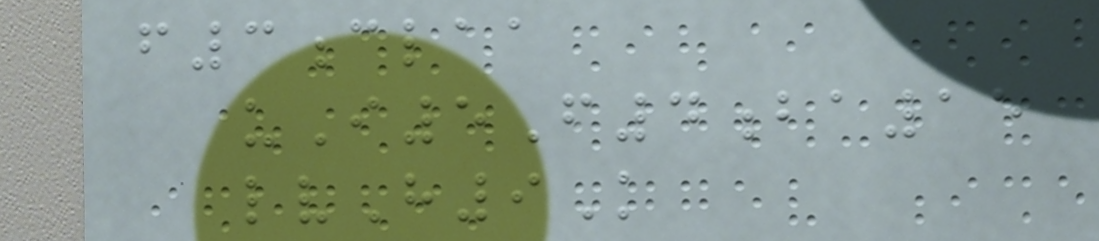f3claa
uI5F4ba15
lvH9K
